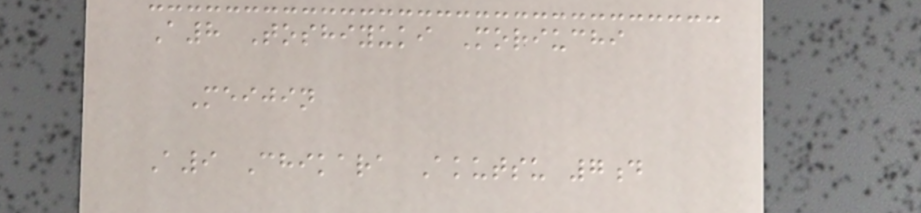A8 Toshiyuki Moriuchi
Meijin
A9 Chikara Akutsu 7d
